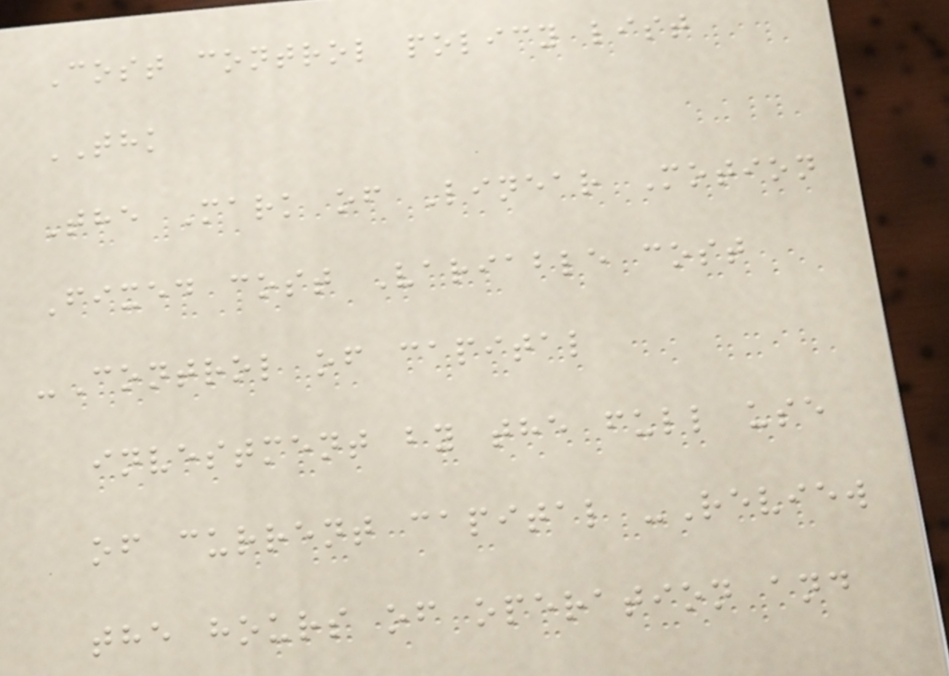Cost control policy list
THK
The Mark of Linear Motion
Fixed cost Variable cost
-Control of capital
investment by the full use
of current capital -Review
the hours of operation and
